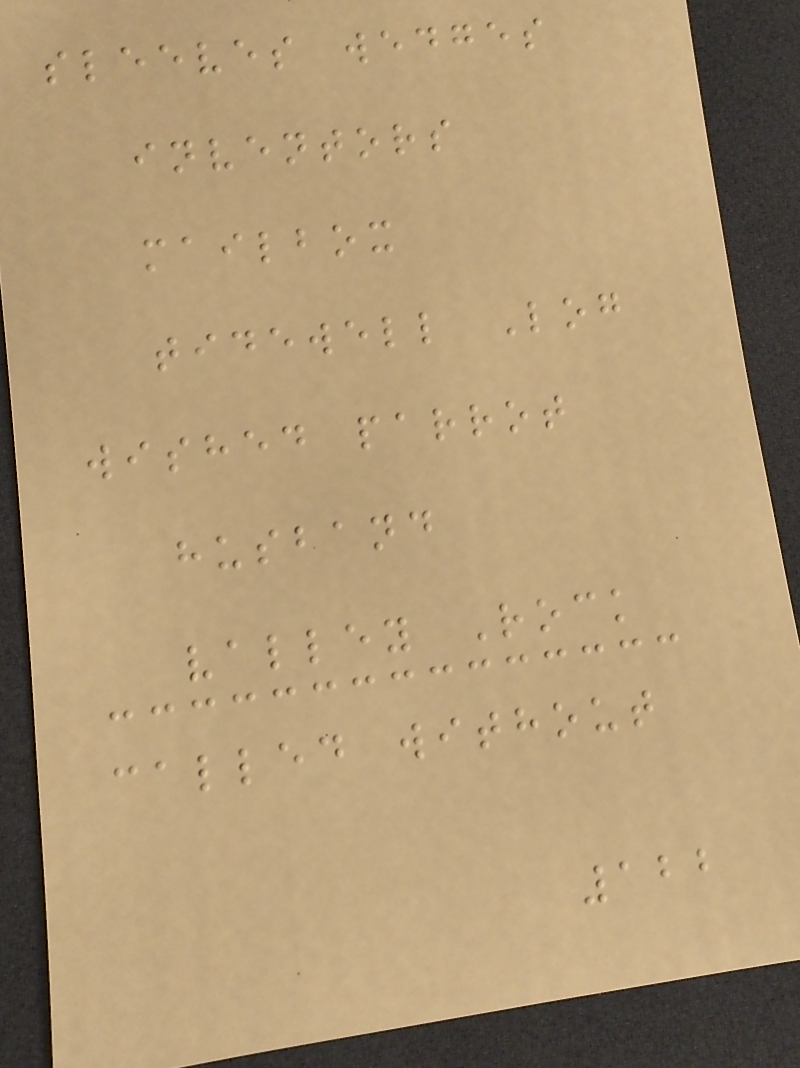sleeves wedges
inventors
mailbox
tidewell Log
wished parrot
husband
valley Rock
called without
122
